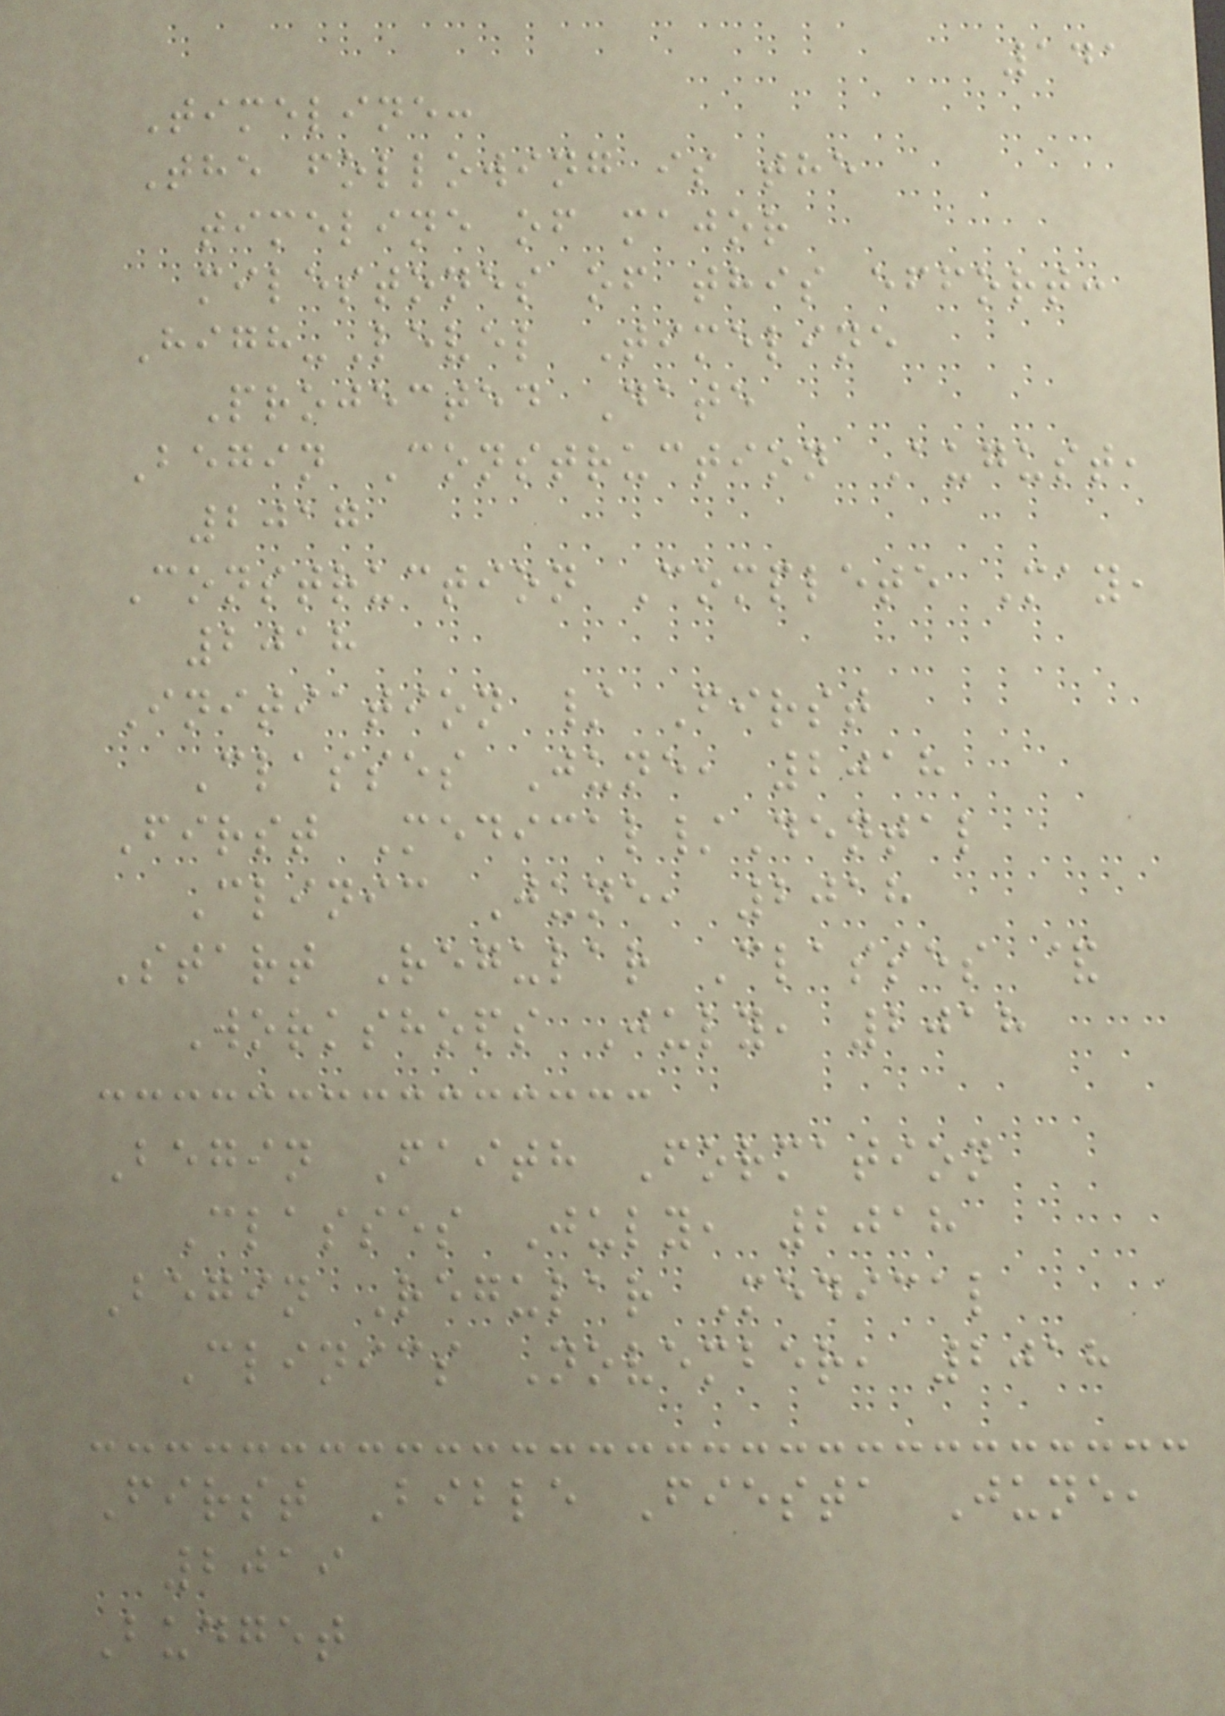141
Timeline:
The following is the
timeline of major
milestones of this effort:
High-Level Timeline
Projected Date
Begin Construction August,
2017
Construction Complete May,
2018
Initiation / First
Classes June, 2018
First Medical/Dental
Clinic June, 2018
Start Regular Classes &
Workshops July, 2018
Begin Faith Formation
Classes July, 2018
Begin Regular Medical
Clinics November, 2018
First Bible Fiesta June,
2019
Budget
